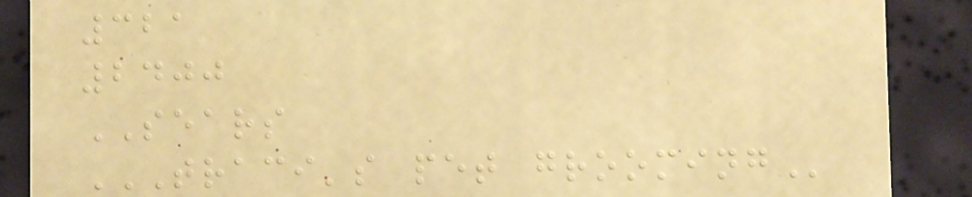321
2400
SEARS
TRACI'S PET GROOMING
